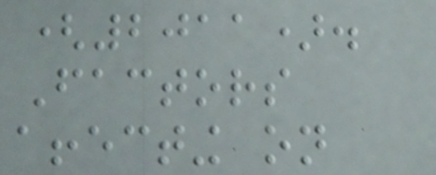(2011).
Factors
affecting on
